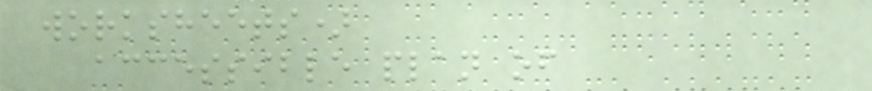worksheets)
accessible plan of
